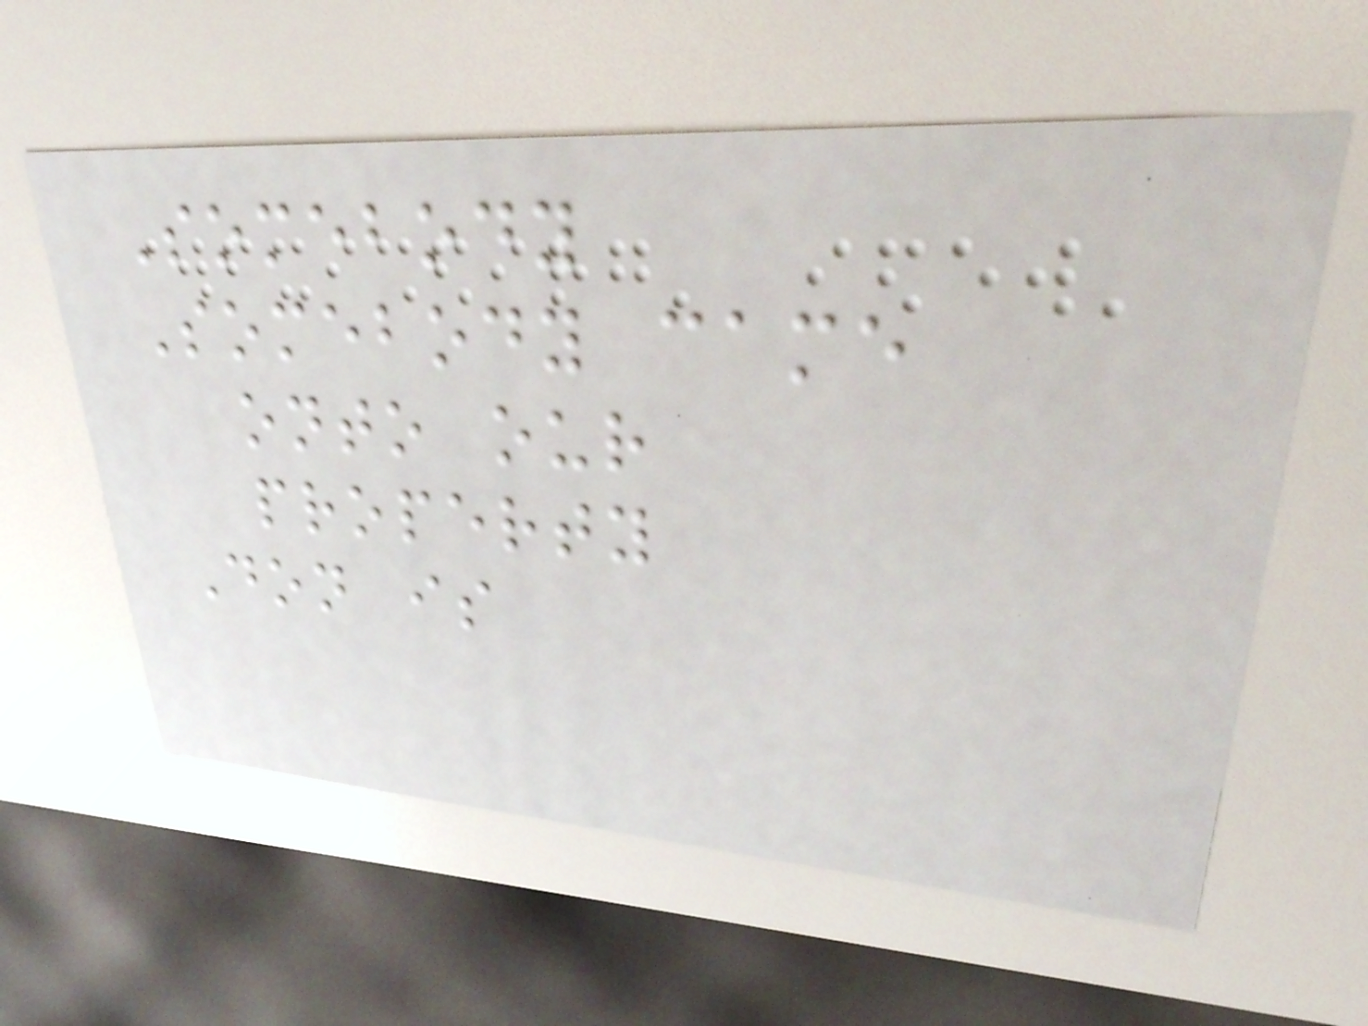Somebody
Somebody came
onto our
property
Don is
